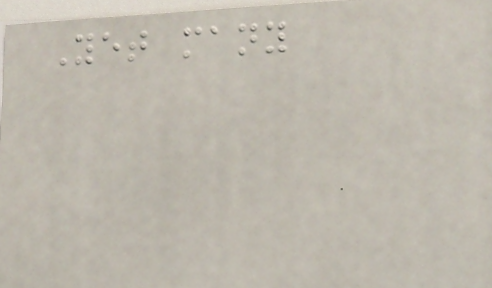Yet many
